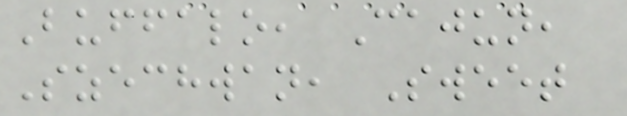Buffalo, Cajun,
Szechwan, Sweet
